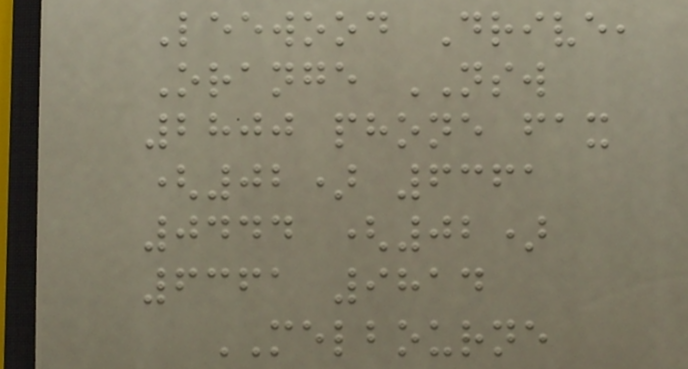Leewood Drive,
Orange NSW
2800 phone fax
(02) 6361
0444 (02)
6361 9814
MELBOURNE
